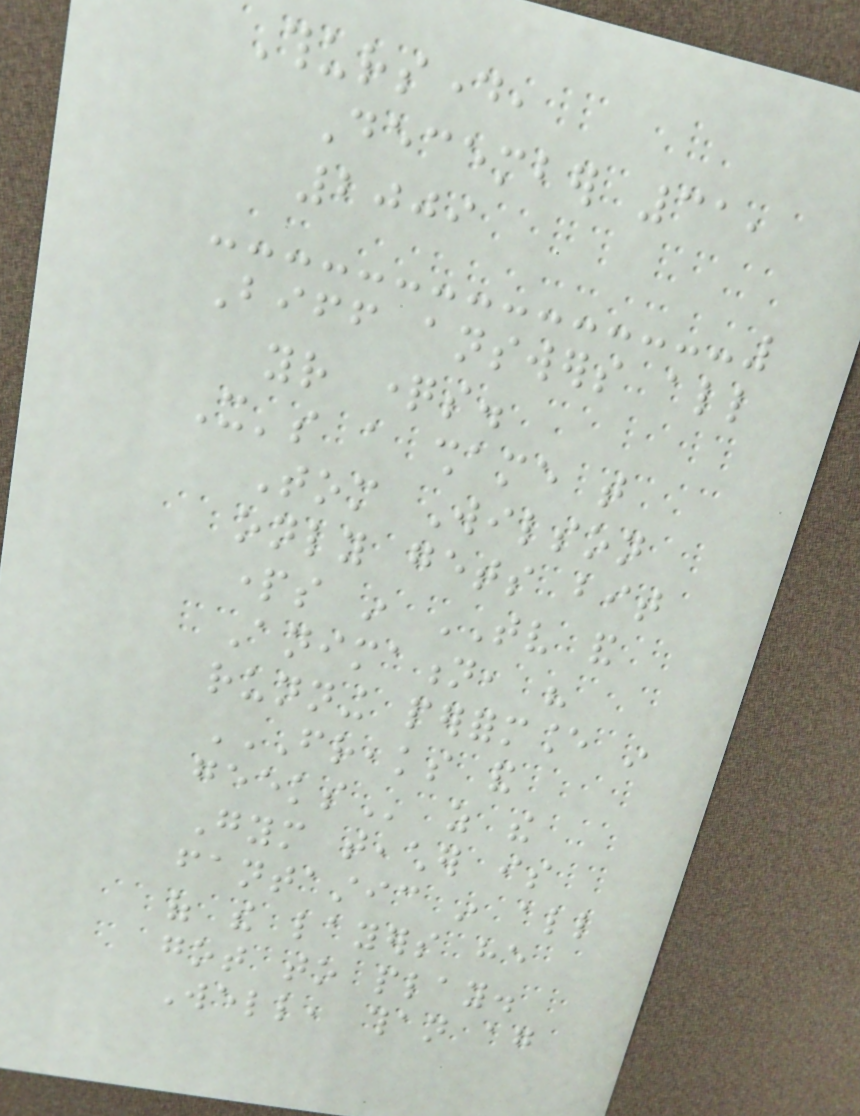Thursday,
December 31,
2009
Biff answers all
your questions.
It's a shame that
Tom Wilson
only gets bit
parts in TV and
Animation, his
running performance in
FREAKS AND
GEEKS as the
Gym teacher is
fantastic in all
of the layers he
got to play.
Well, than again
